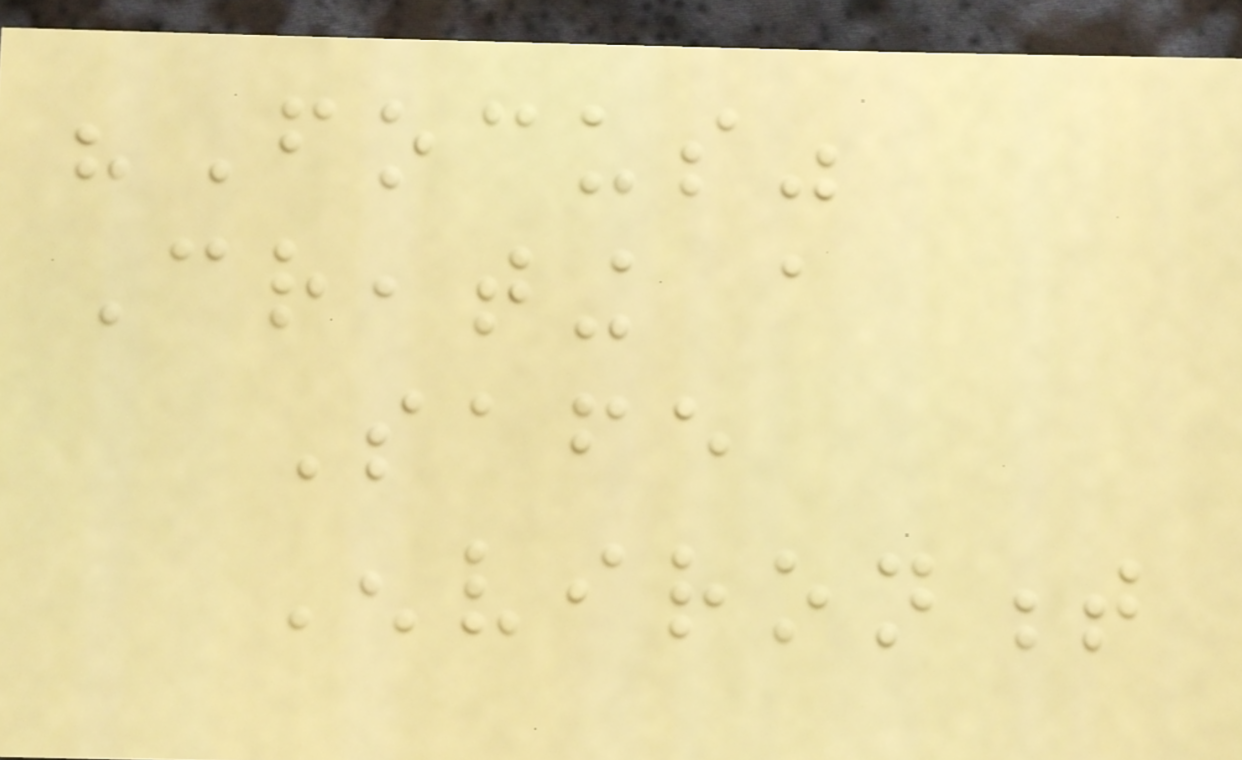"Focus"
Creating a
Safe
Environment
